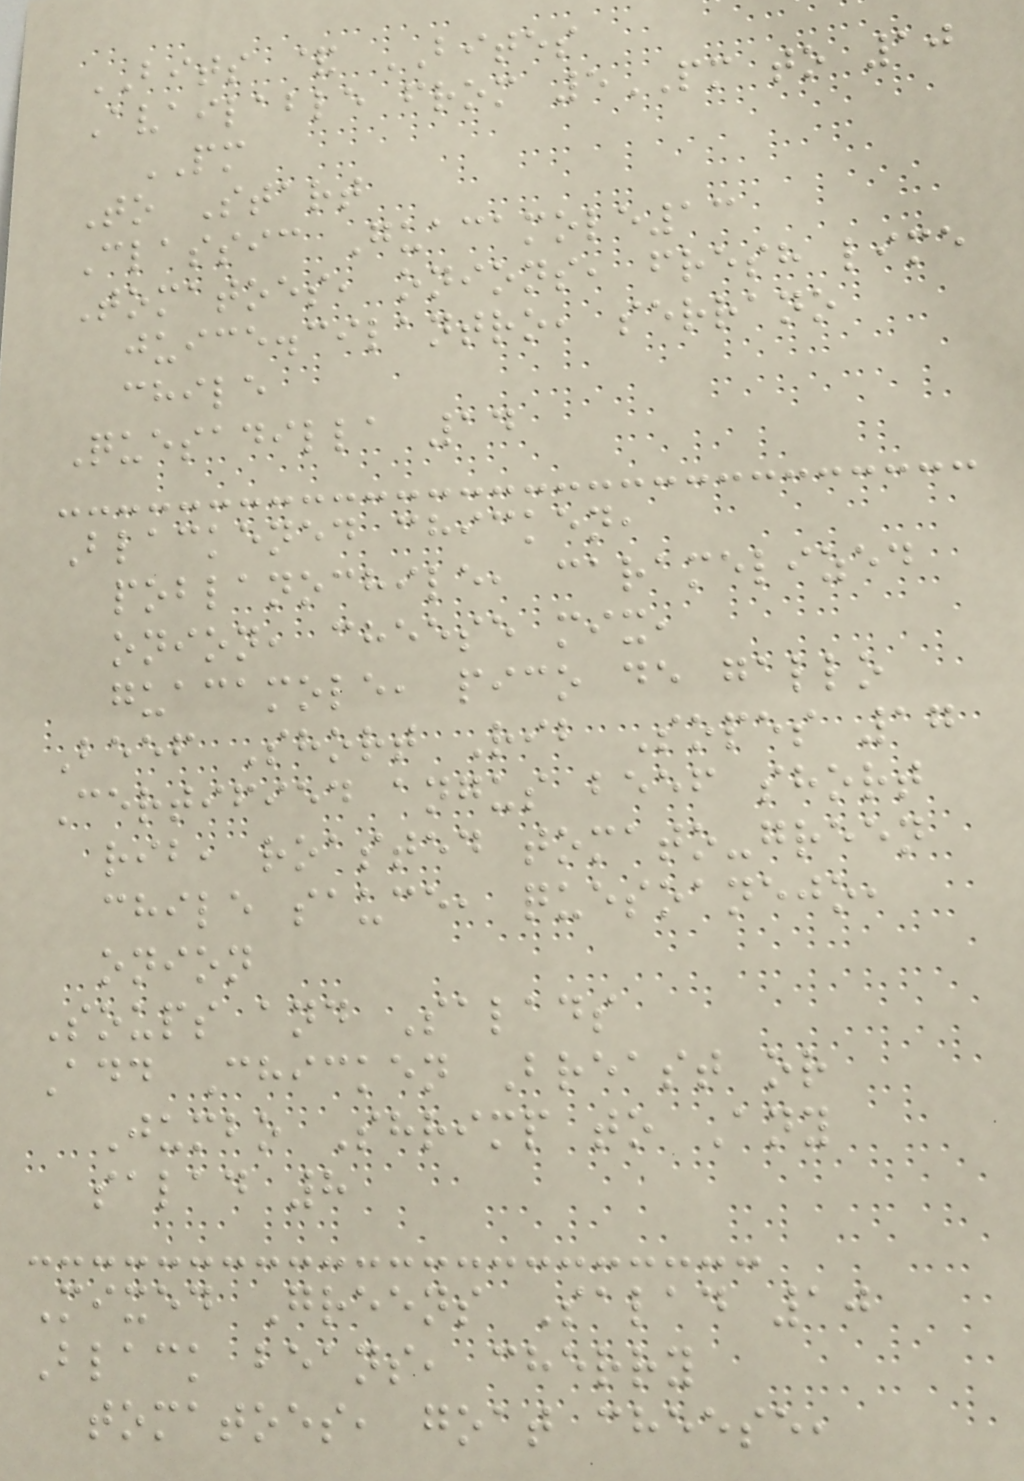BITS & BITES
Available from 5PM to 10
PM
To Start
Classic Guacamole13
Tomatoes, onions, fresh lime
juice.cilantro, serrano
chile
Quesadilla 14
Blackened chicken,
poblanochile, caramelized
onion, cheese mix,
guacamole, pico de gallo
Beef Short Rib Sopes 17
Certified angus beef short
rib, roasted tomato-green
chile sauce, quesoanejo,
onion
Soups and Salads
Add Chicken Breast or
Jumbo Shrimp to Any
salad 8
Mixed Greens Salad 10
Black beans, cherry
tomatoes, goat cheese,
